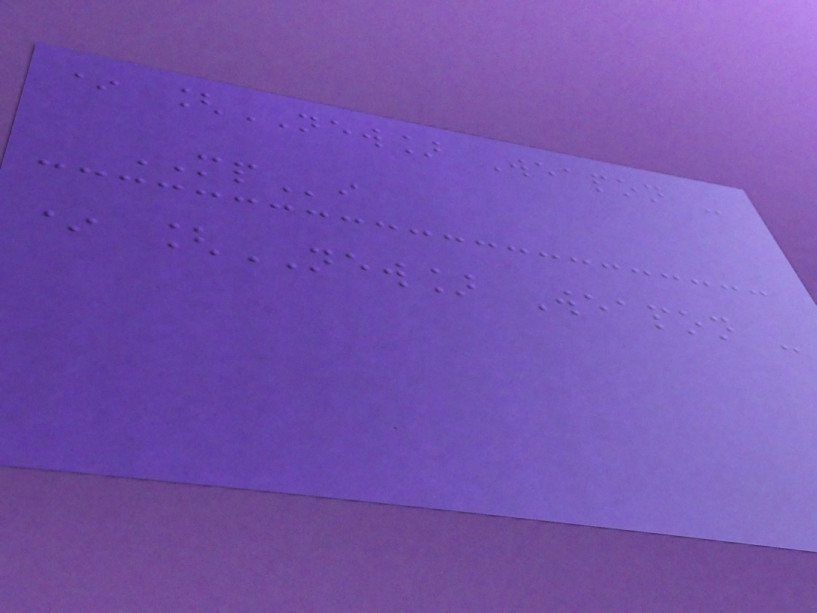* [NEW] Weapon -
MPi
* [NEW] Weapon -
